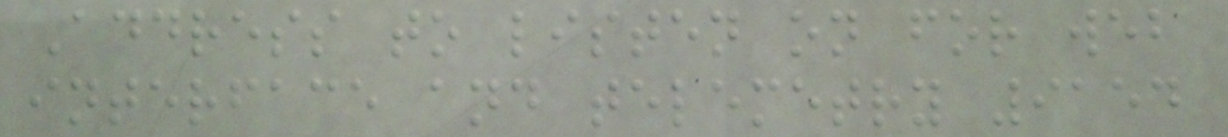Address to listen on for web
interface and telemetry 9154
